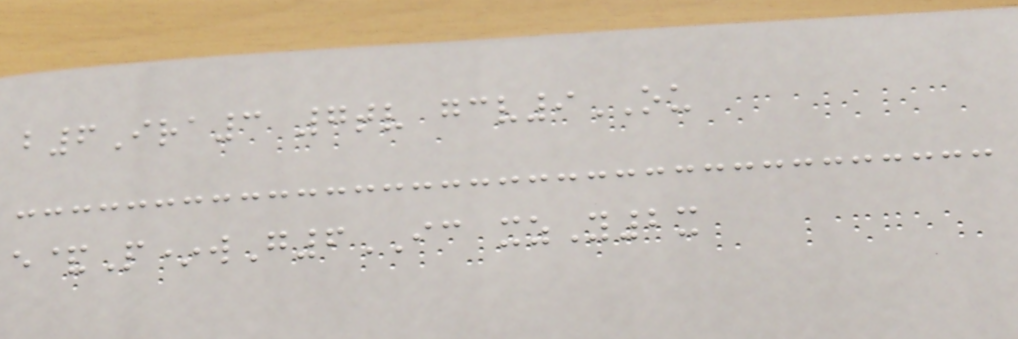b6Ira3 7tv gcv9OU
e&P*wG6IC xzY2x
